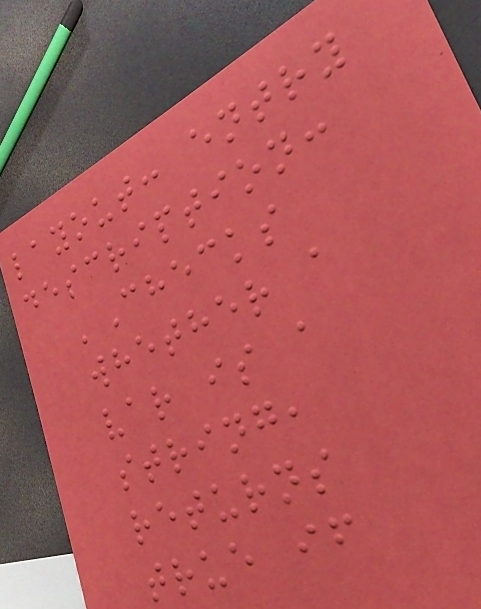layout: entry
description:
'Checks
whether a
var is a
string,
returns
true if
